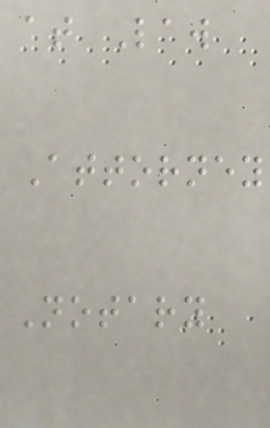at Law
Attorney
Notary
